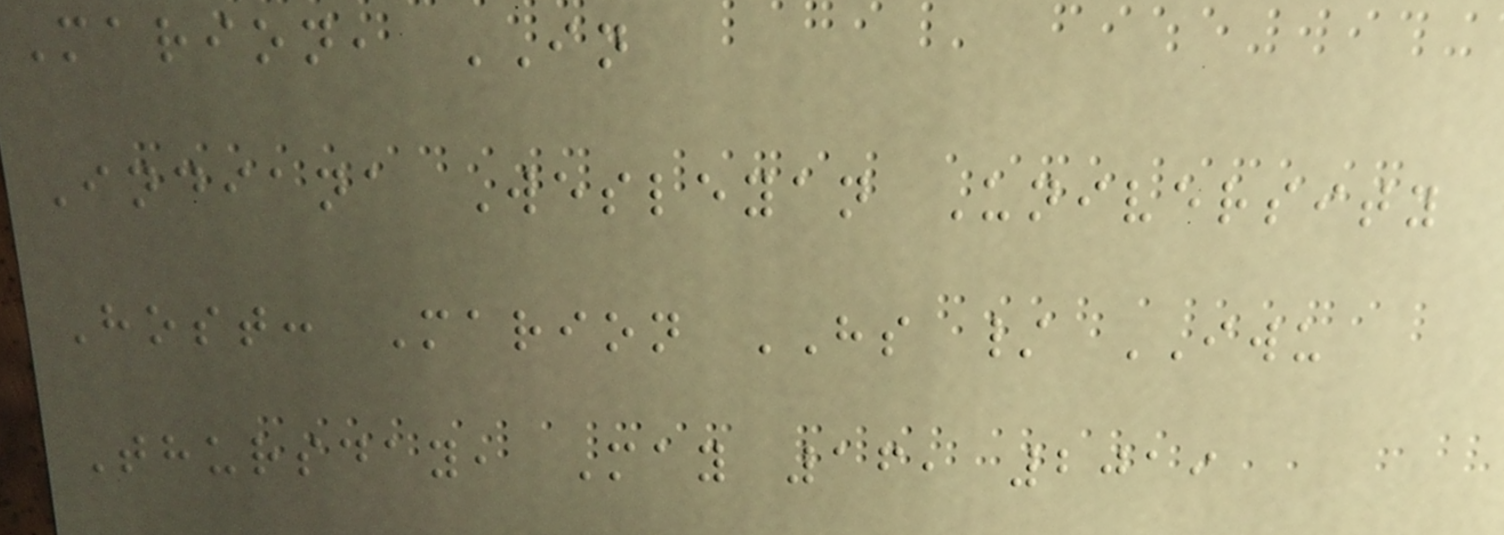Marion, IN
Indiana Wesleyan University
Host: Marion HS / IWU
Thursday, May 16, 2019
